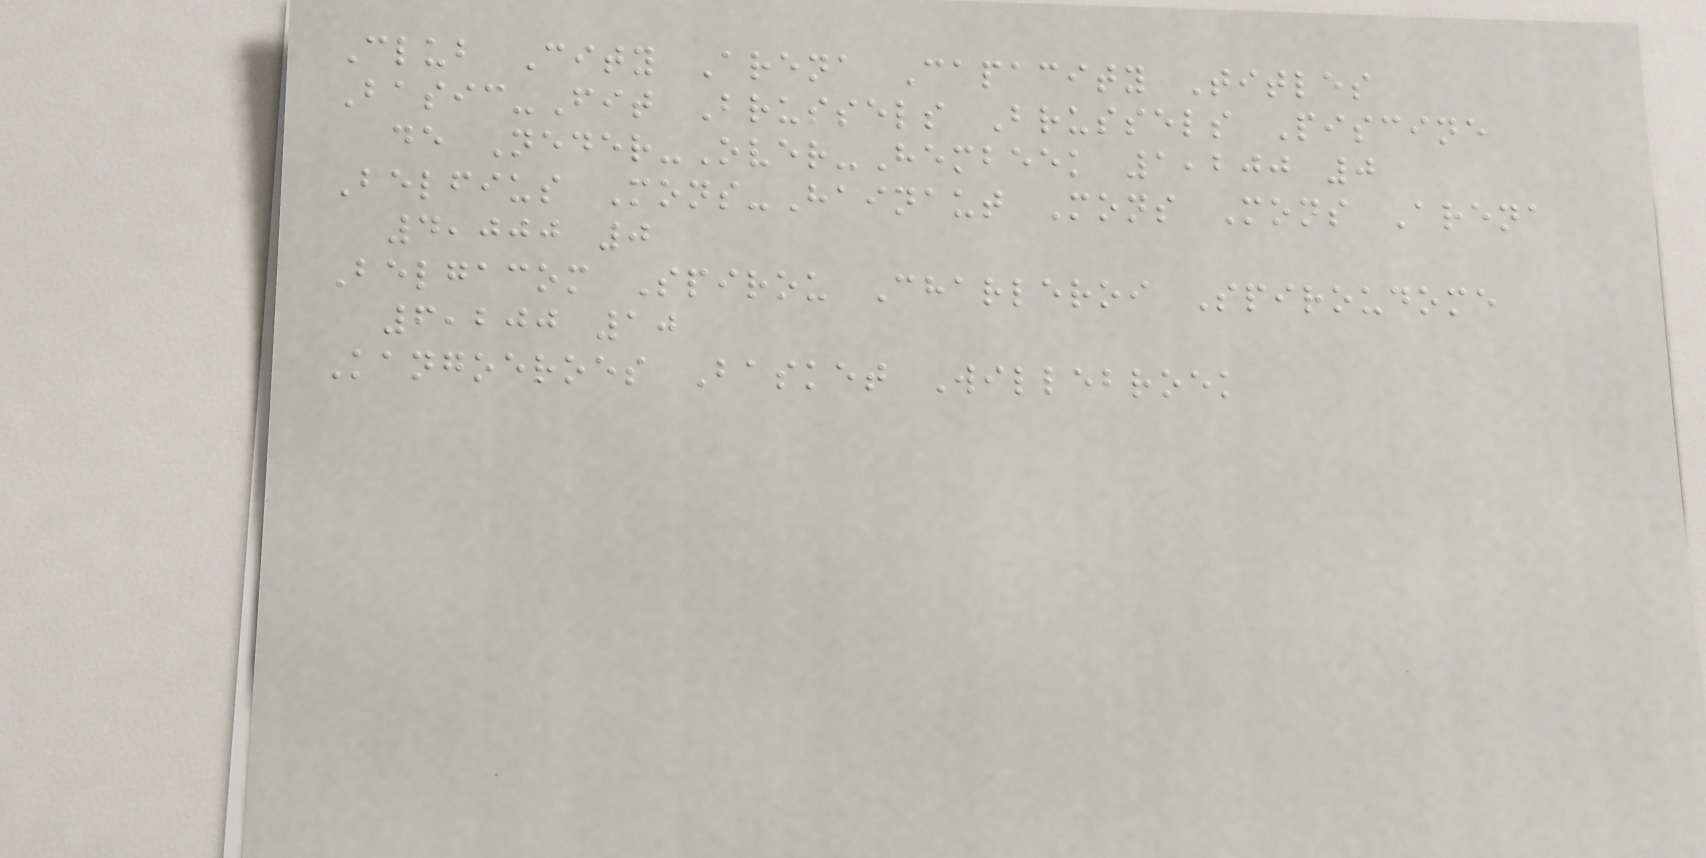Club City Arena Capacity Titles
Basic-Fit Brussels Brussels Piscine
de Neder-Over-Hembeek 1,200 0
Belfius Mons-Hainaut Mons Mons Arena
4,000 0
Belgacom Spirou Charleroi Spiroudome
6,200 10
Kangoeroes Basket Willebroek
